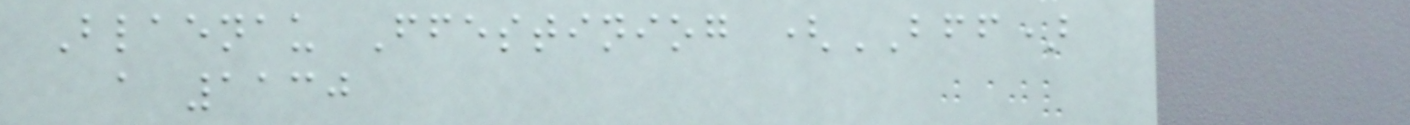Blaenau Ffestiniog (BFF)
a 1130
